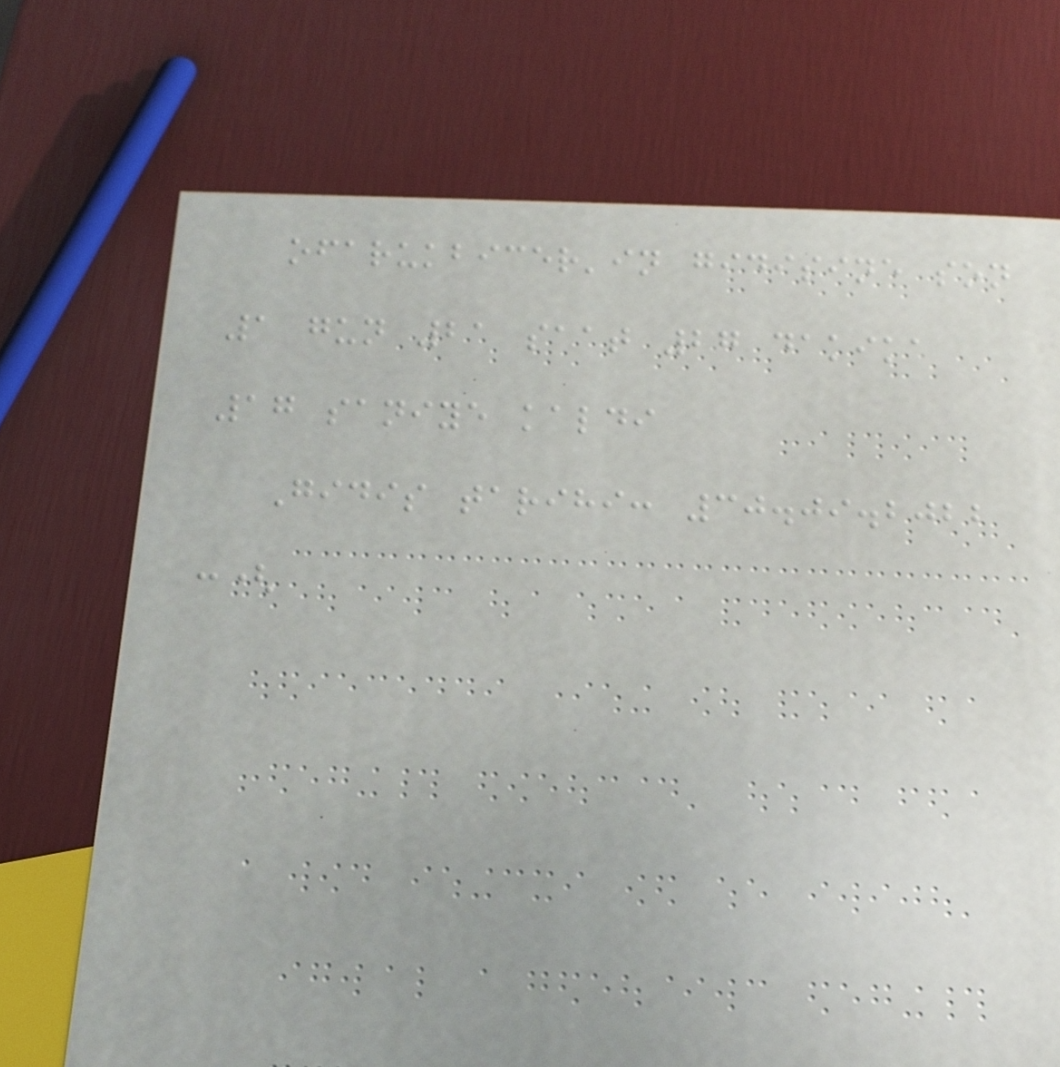ofarukbicer'in gidisine son
1 gun 21 saat 27 dakika
17 saniye kaldi
Gidis tarihi: 30.09.2022
:(
